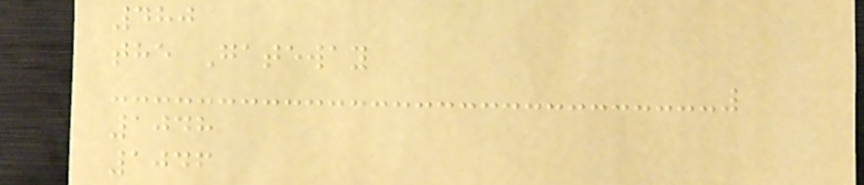480
the Gateway
1048
1046
